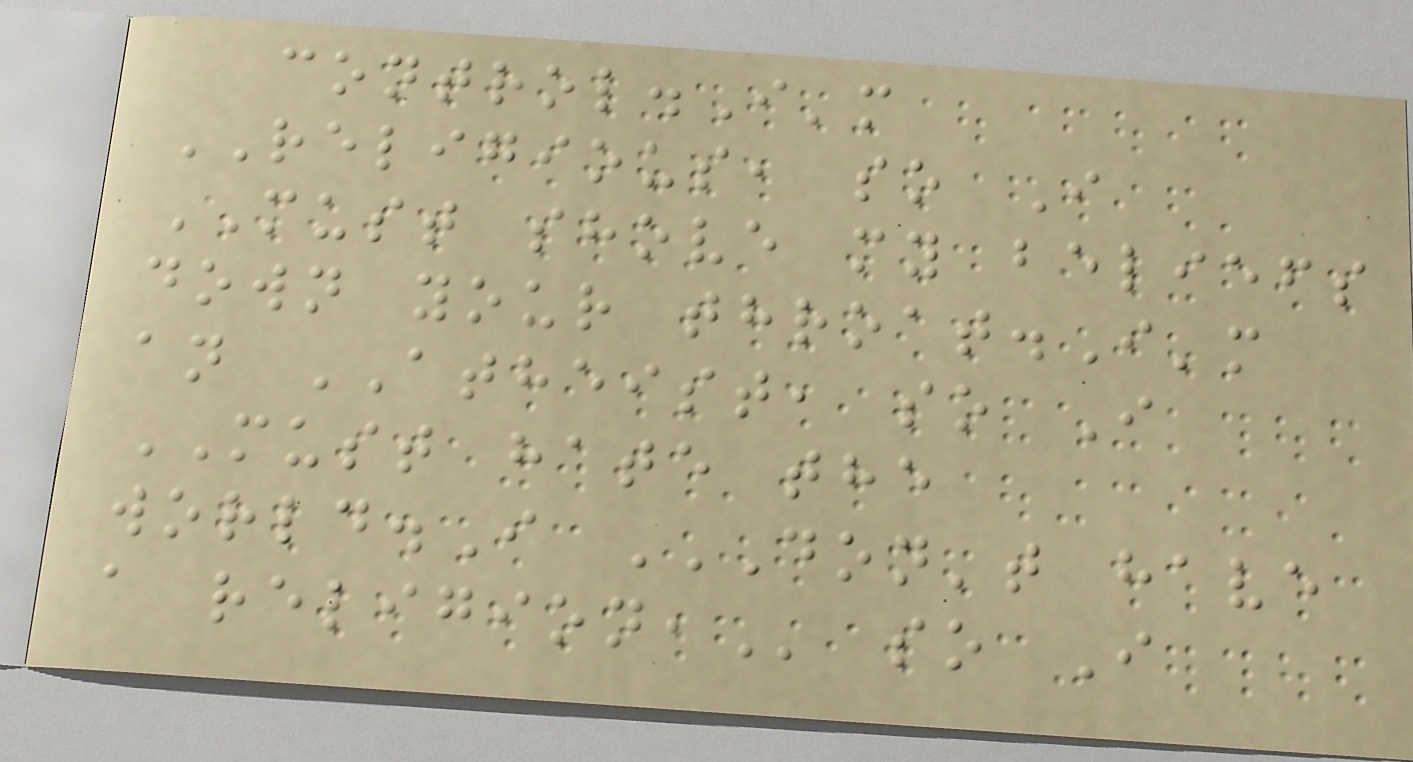control.I'm
RELIGIOUS, so I
MUST shove my beliefs
down your throat.I'm
an ATHEIST, so I
MUST hate the
world.I DON'T HAVE
A RELIGION, so I
